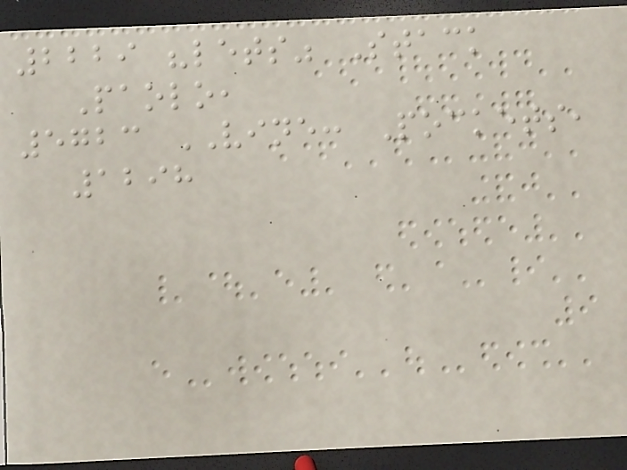2229 "lets" Stack
Paolo,
5723 VINE: Pockets,
1298
